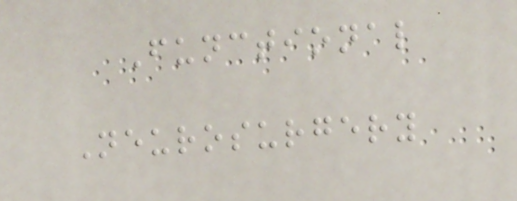Functional
Neurosurgery
